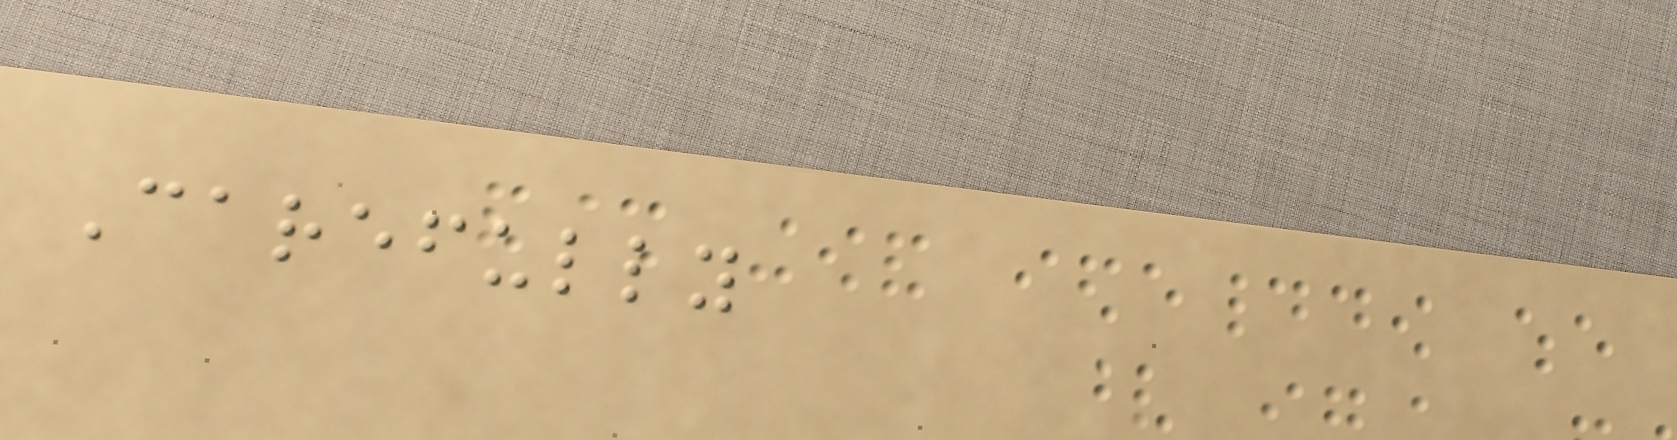Carefully
